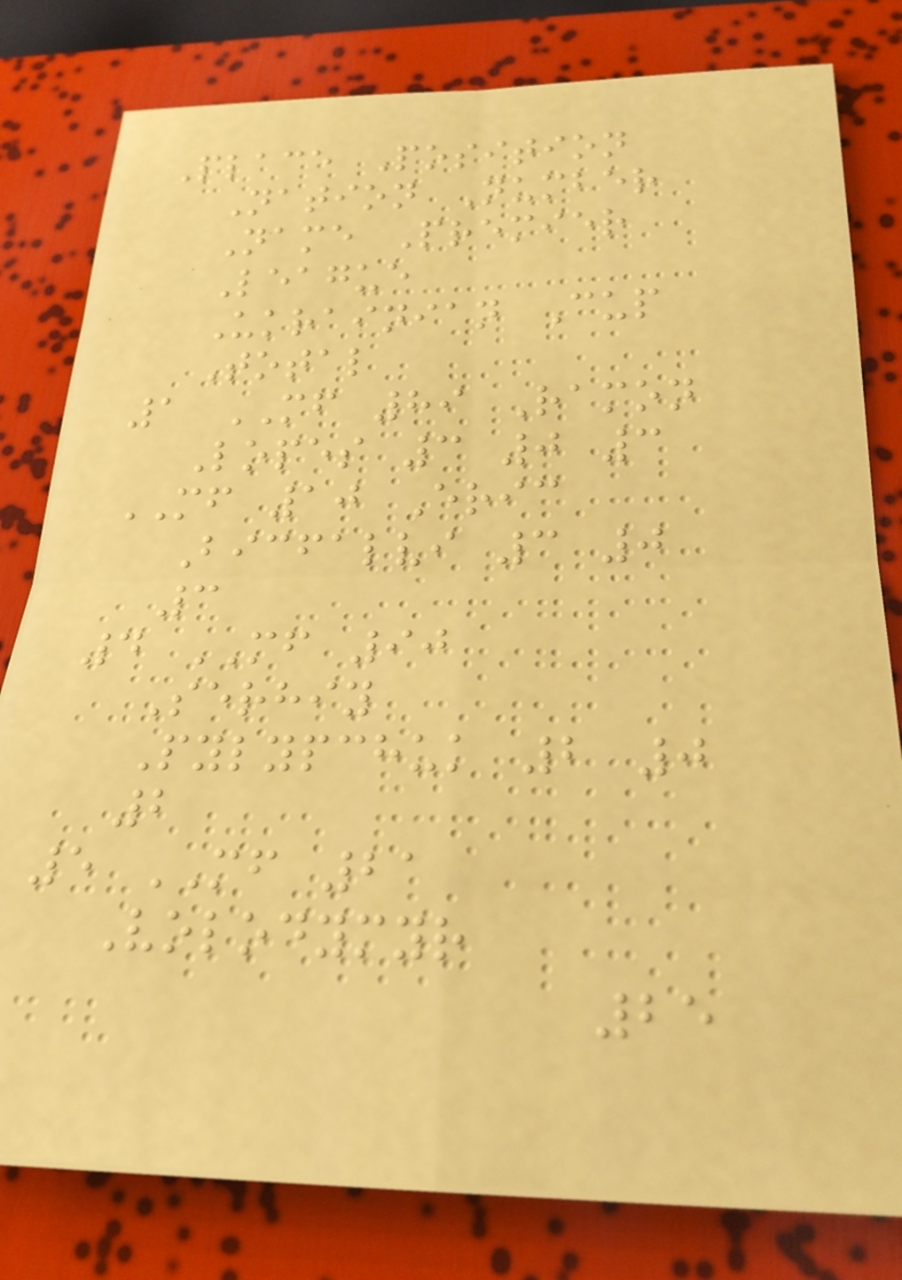Place Position
Nation Number
Name Premier
League
Ukrainian Cup
Total
1 MF 89 Ramon
Lopes 3 0 3
MF 10 Eric
Bicfalvi 3 0
3
4 MF 90
Serhiy
Pylypchuk 2 0
2
5 MF 21
Volodymyr
25
